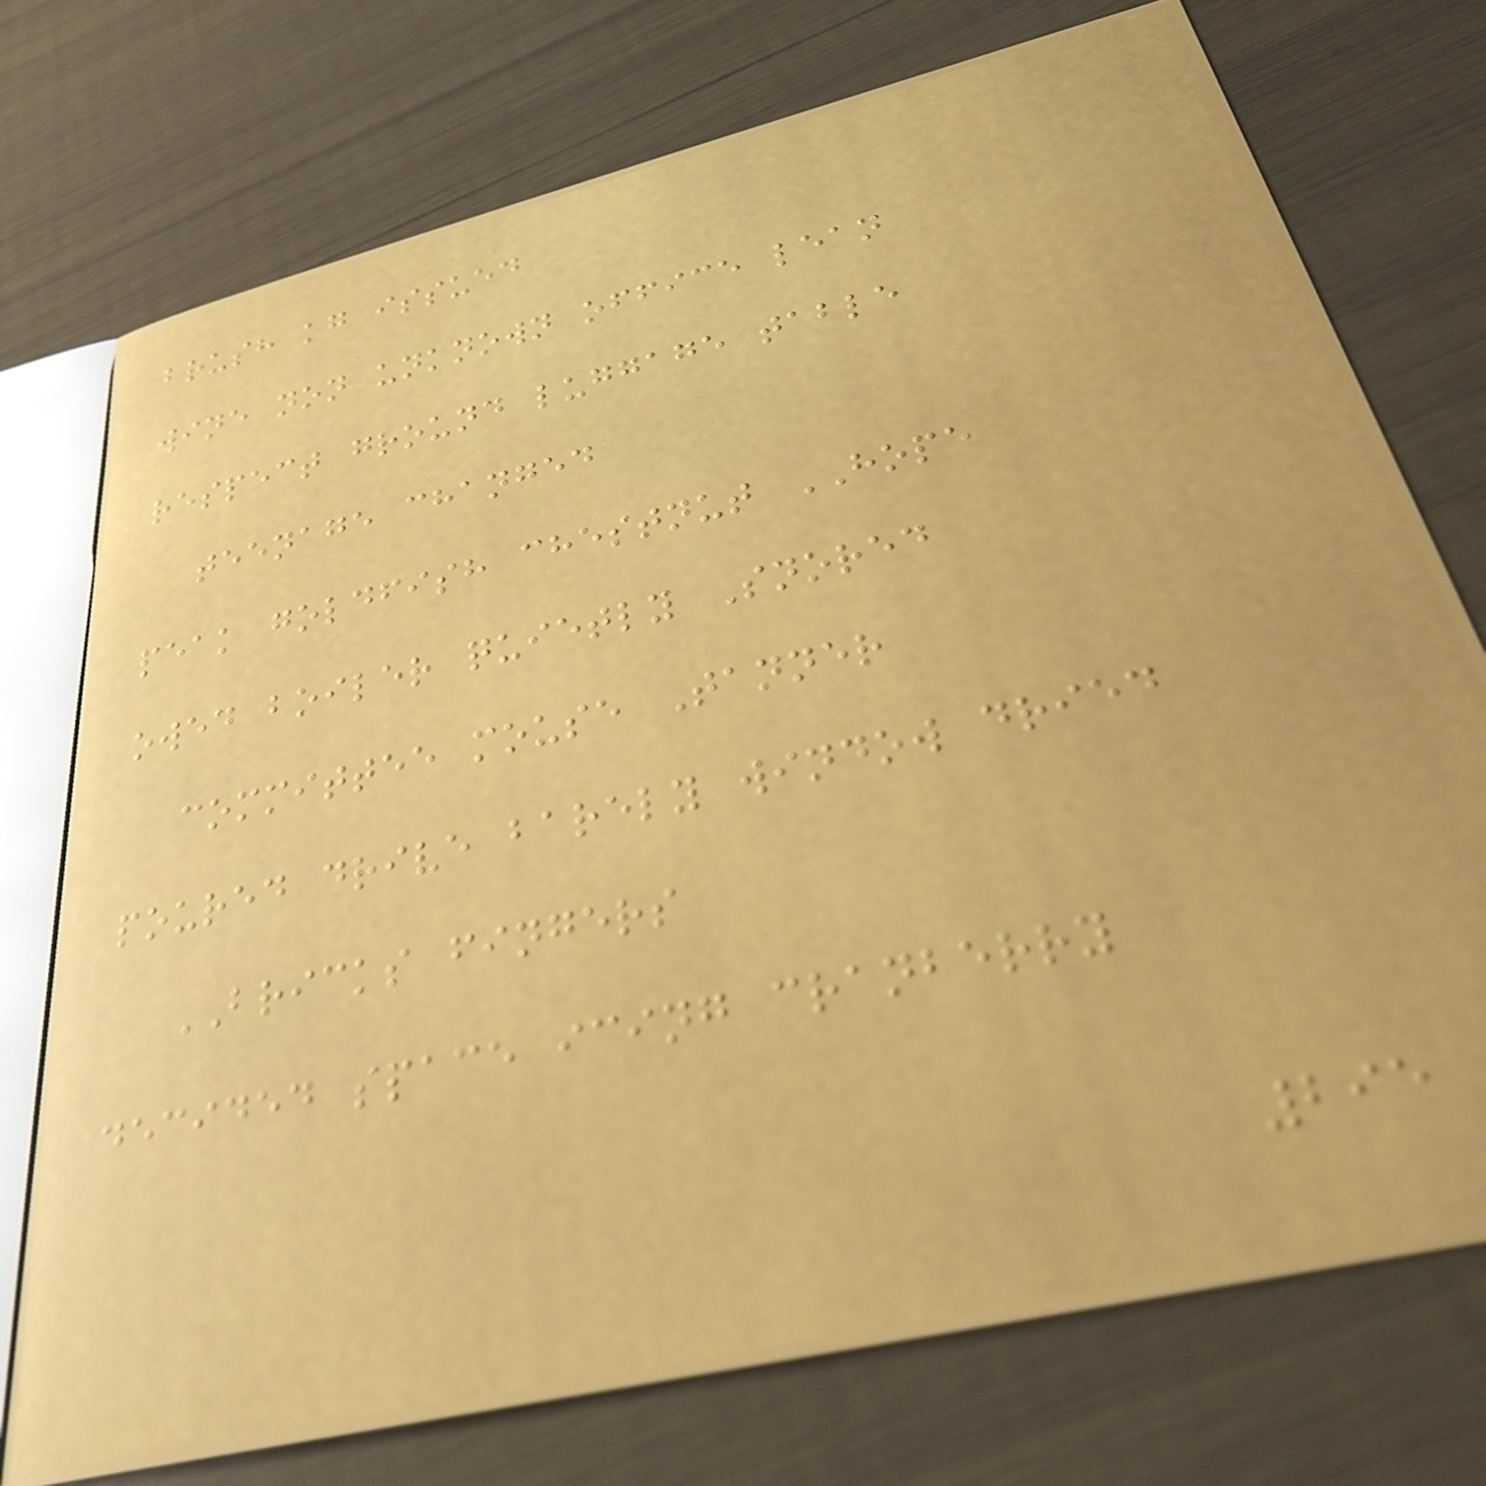brush kg issued
wine non unknown office lean
respect ground luggage table
teenage changed
peak goldfish chestnut HOPE
owed boiler quietly Snored
committee mouse Tanner
poured drive barely window dried
BRICKS fingers
decided space icing cranberry
295
